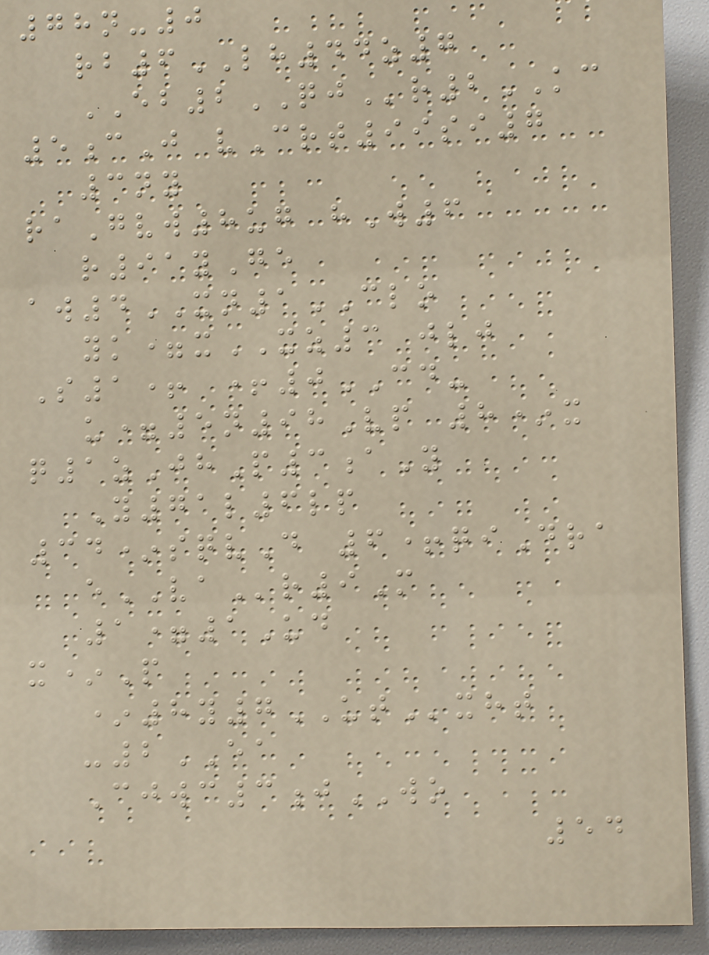78n-0
rb6LH44z7
EB2QJr2KC
5cJ vCrt99si7
3ny
raGvw8ug hW6
r91yGe
aw4XN1CLO
yk=xXZ3 jlj
S1+ +0CD-
u=5n98Vp 8*x
q1zJhP3aY
Y71l6lp
34*sqvD 6+qiDra
eVAr9M
1=1Ud
x*P
*8y7UTxht
-2EA
Cjwc3jWO
54
